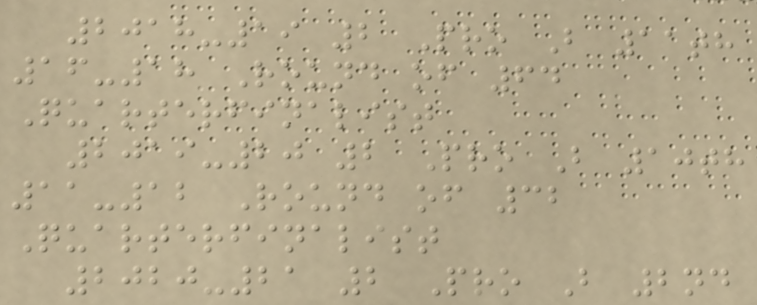2018-19 2 Pro B 11th
16-18 Round of 64
Quarterfinalist
2019-20 2 Pro B 10th
11-12 Round of 32
Quarterfinalist
2020-21 2 Pro B 2nd
